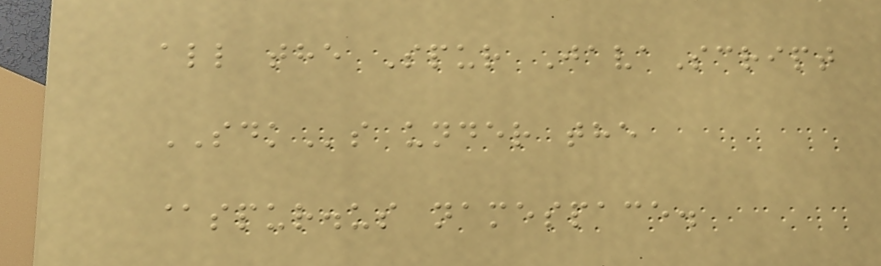all the Spur JavaScript
SDKs under the
@spur.us namespace.
